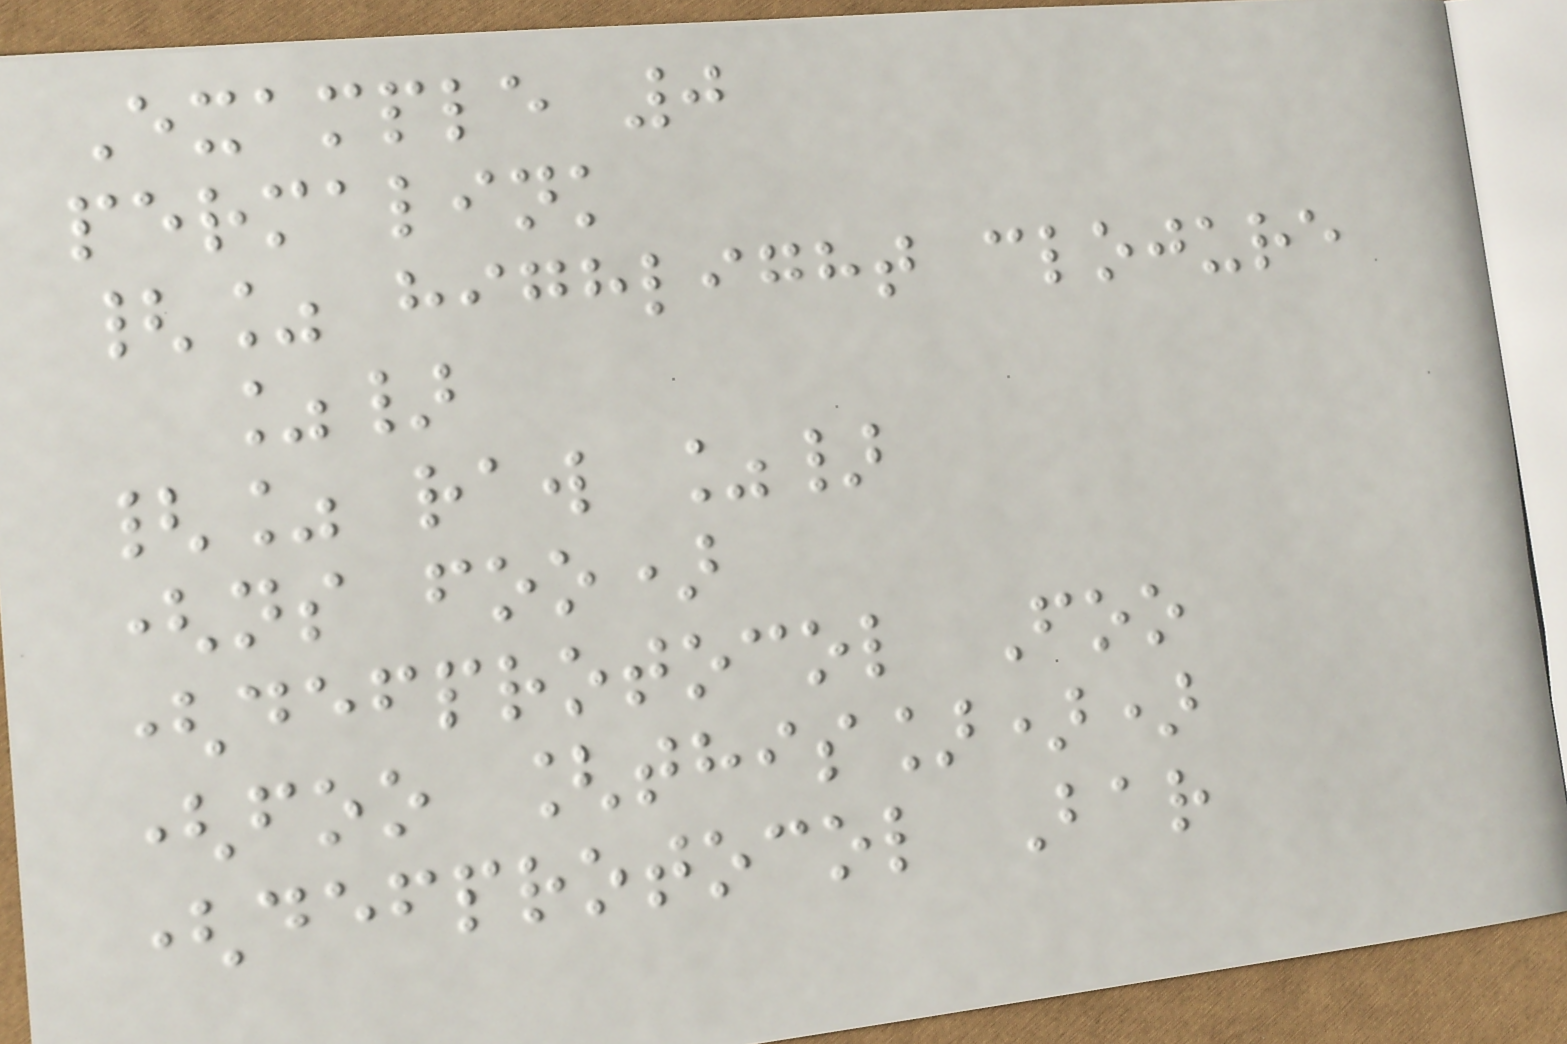Example 0
permalink
{% highlight clojure
%}
{% raw %}
(ns foo)
(defprotocol Foo
(foo [this]))
(defprotocol Bar
